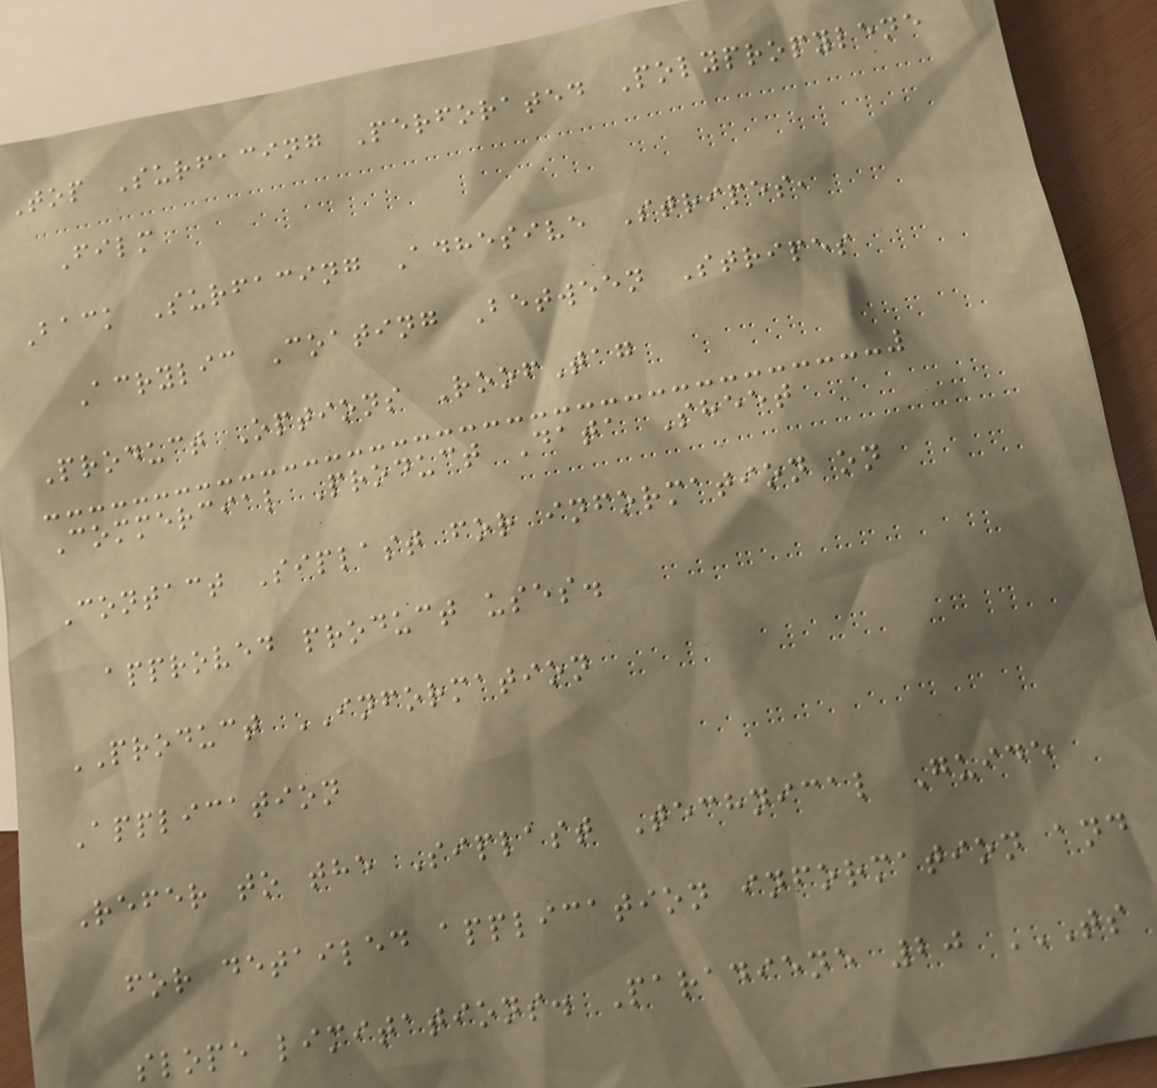Top Surfacing Perforated Polypropylene
Film
Back Surfacing Adhesive Stripes,
Acrylic Coating Between Stripes
Product Options RoofTag
Commercial Product Data Sheet
Contact Siplast for information on
approved product uses.
PRODUCT INFORMATION
Application
Refer to the Siplast Technical Guide
for detailed application information and
slope limitations. Paradiene 20 TS
